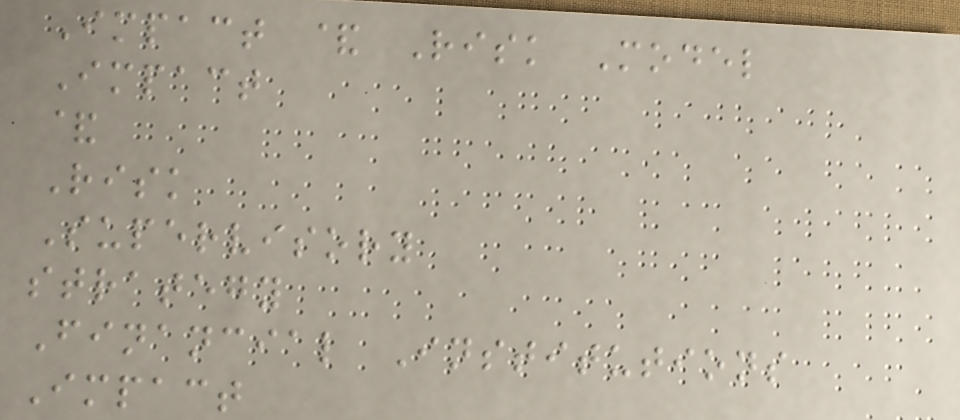Impact & Risk Model
Impact
&
Risk
Supervisory
strategy
Financial Institutions
Impact
